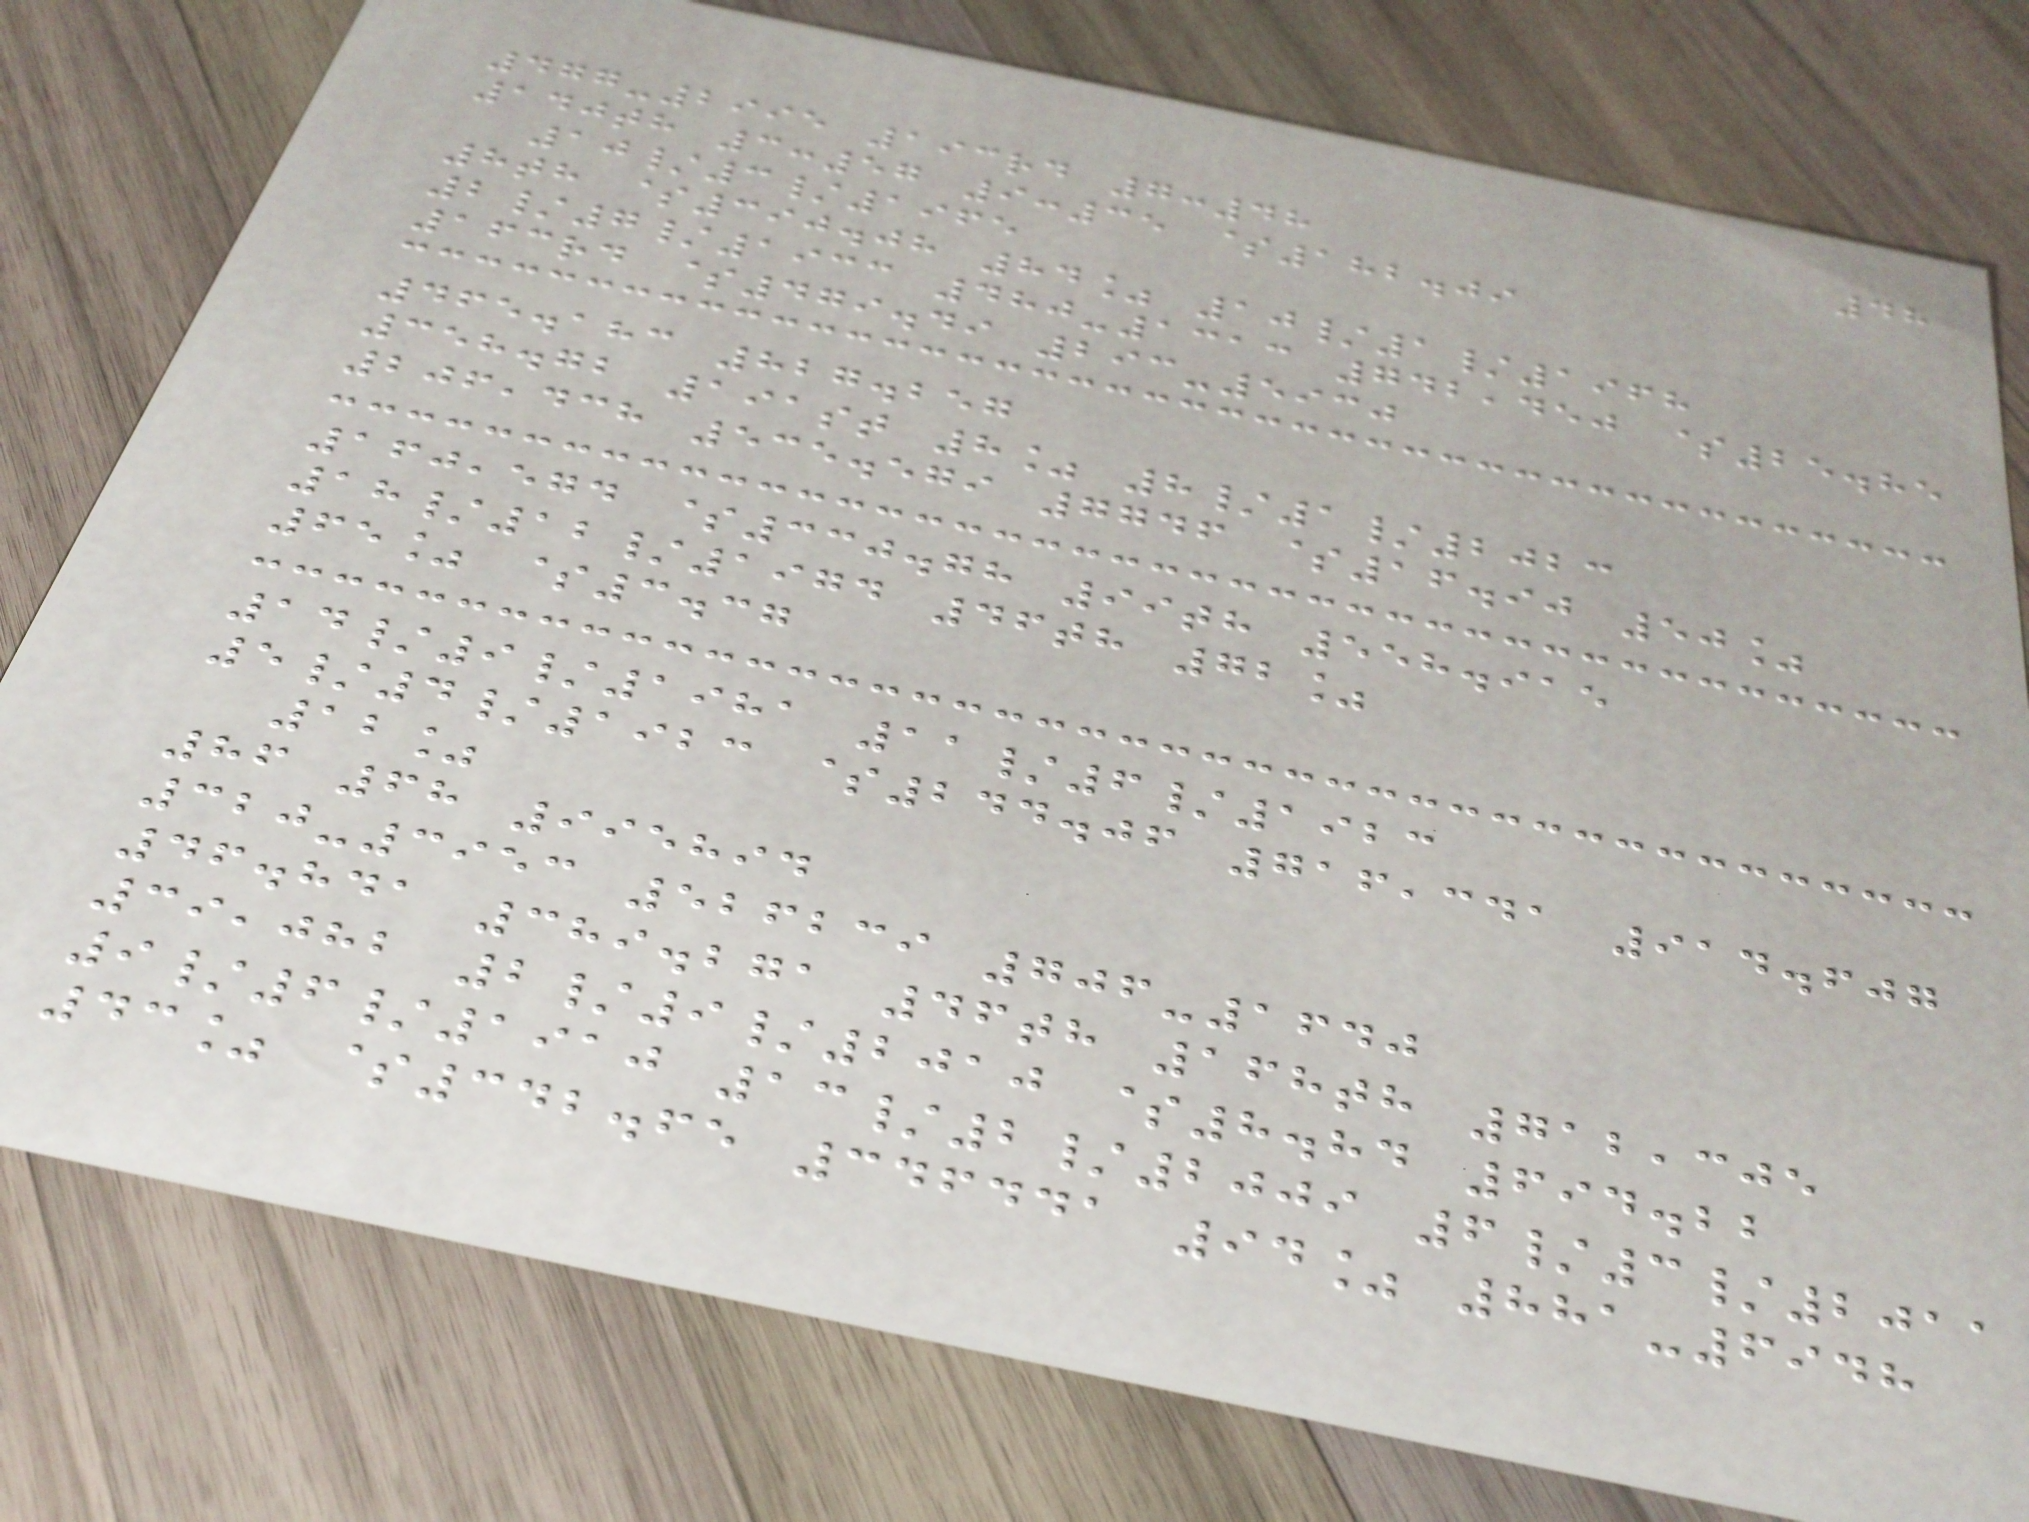48
477-2995 193rd 7:48
140th 3:57 9:35 $182.09
10/3/1965
8th $390.08 84% 10/1/1968
2/7/1933 480-1313 742,450 $25.85
163rd $479.49 293-5930
465.183 827.257
358.72 191st 8% 8/1/2023
206,438 535.579 7746 $16.90 50%
160,574 $330.78 99th 558.915
18/12/1974 46th 72%
65% $3.37
14/9/1981 11/6/1923
5/4/1923 $244.06 716,341 914.607
12%
86 68 995894
320-3953 526239 706-1640
46.841 389.271 46th 168th 712,305
39,082 2/9/2010 $8.84 694.22
9/6/1910 13/2/2009 6/3/2011
43% $342.65 346441 94% 881-6948
